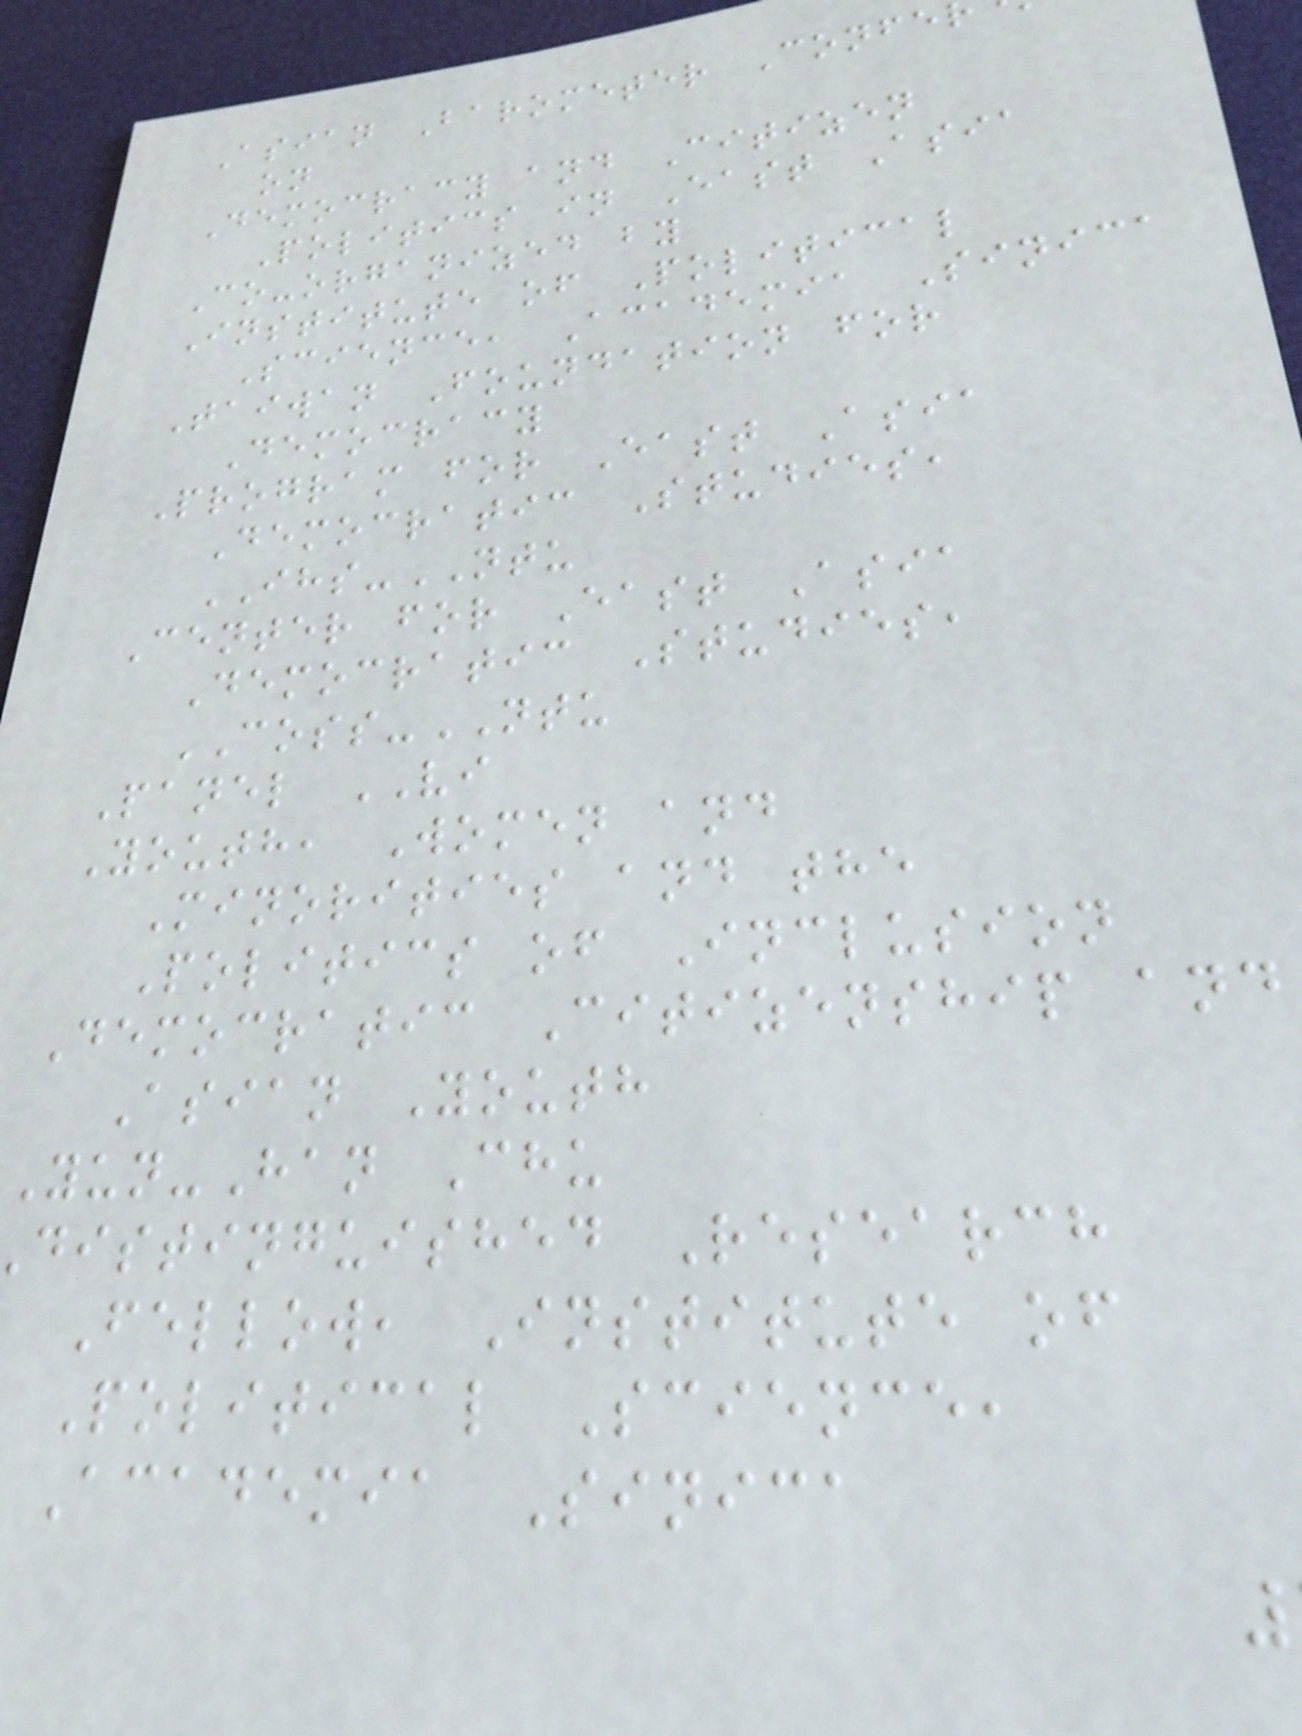Asian Barometer Confe
on
Democracy and Citizen
Politics in East Asia
Co-organized by
Institute of Political
Science, Academia Sinica
Taiwan Foundation for
Democracy
Program for East Asia
Democratic Studies,
IHS-NTU
Center for East Asia
Democratic Studies,
COSS-NTU
Panel VI
Youth, Women and
Minorities and the
Politics of Inclusion
Democratic Citizenship and
Asian Youth
Yun-Han Chu
distinguished Research
Fellow, Institute of
Political Science,
Academia Sinica
